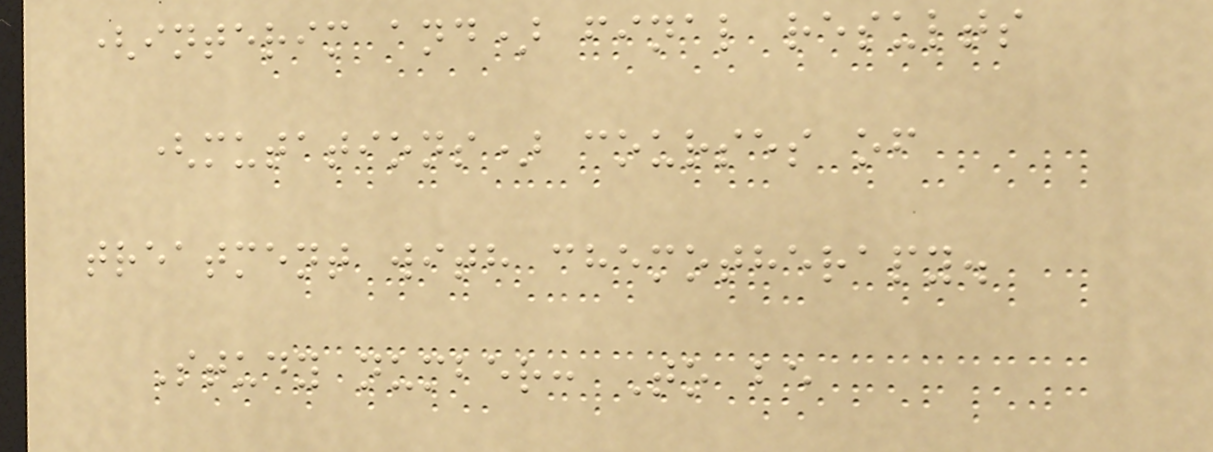(interim and) final results
(mutations) courses of
treatment with chemotherapy.
Study number: To be
